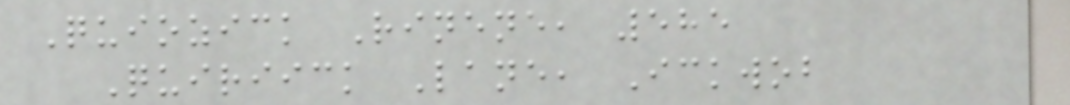Quiozick Rinene, 585
Quiriick Lane, Ickwob
